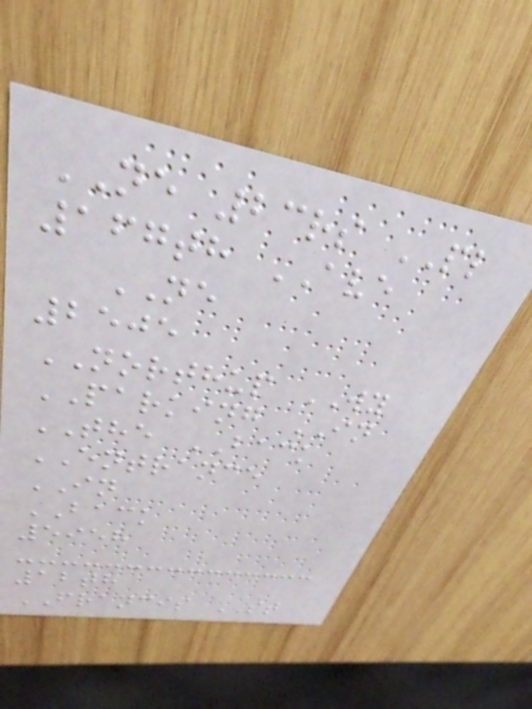NE 23rs PL
167th AVE
NE
2505
NORTHUP WY
PARKING IN
THE BACK
ENTRANCE
IN
BACK
5958
12th
FRANCIS ST
